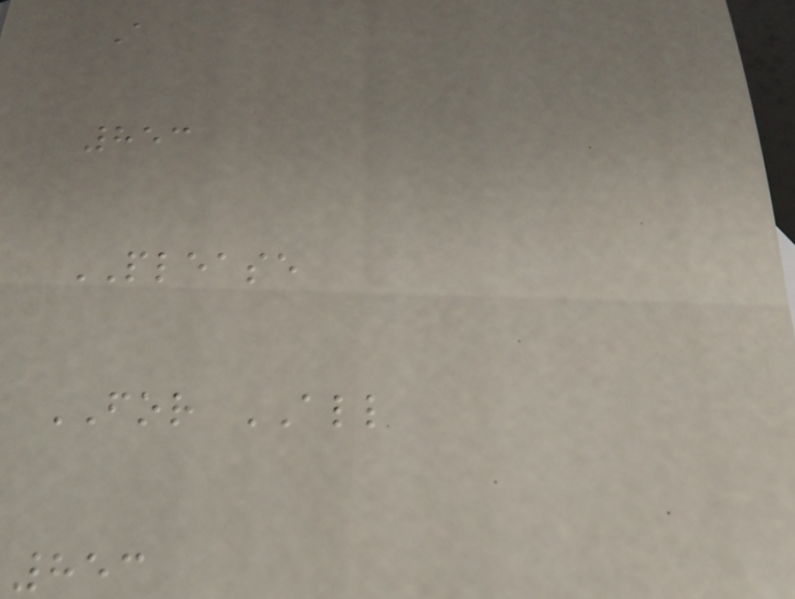A
853
PLEASE
FOR ALL
853
